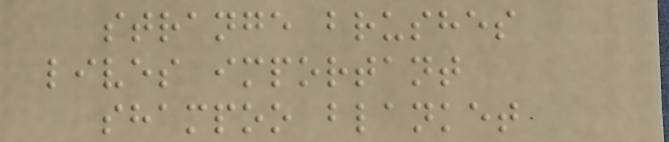strange brushes
lives important
shampoo blanket
